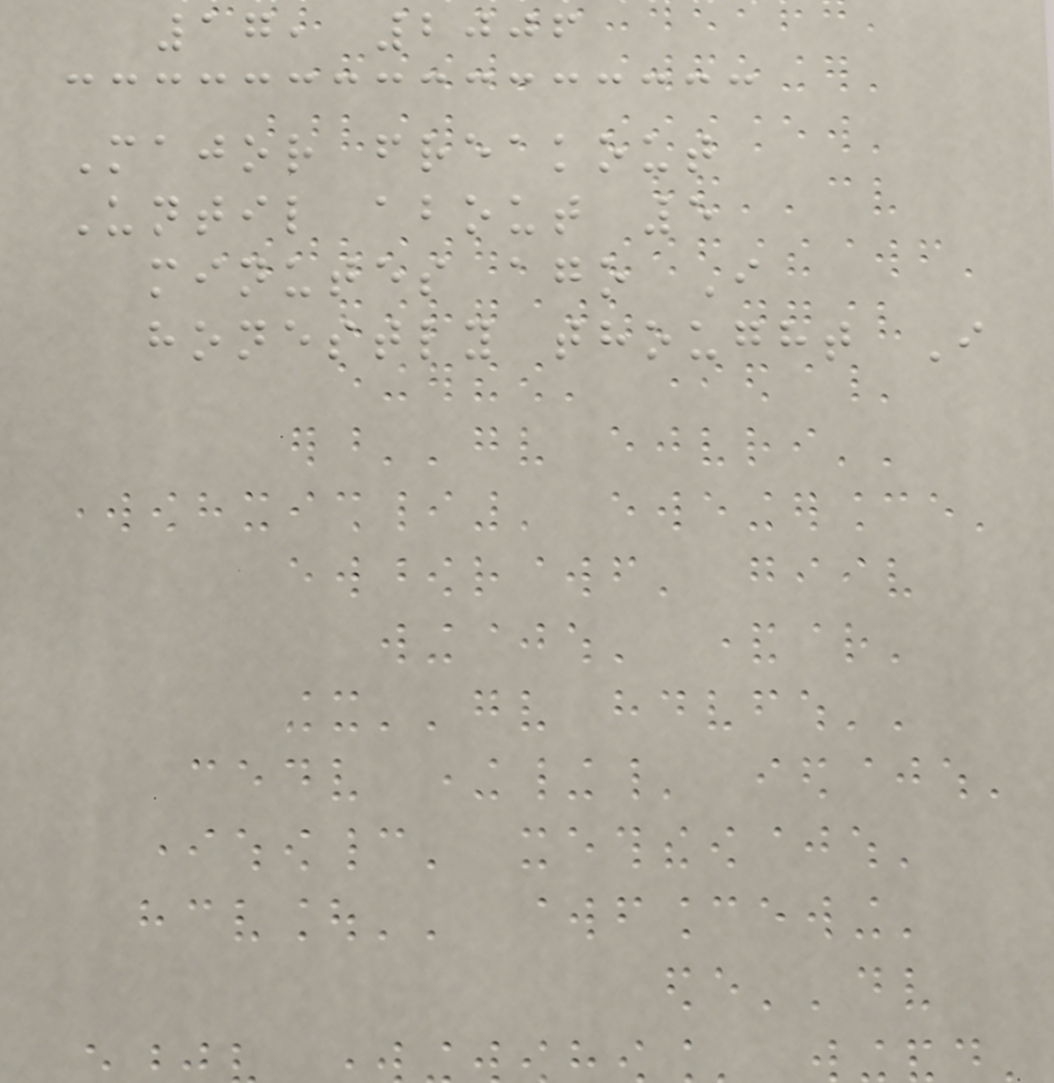17, 2006
Major freakout
Until about 5
minutes ago I
honestly thought I
